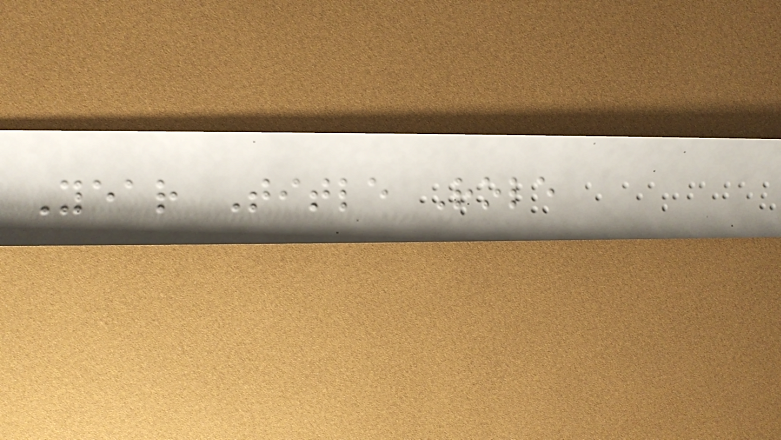Year Title Role
